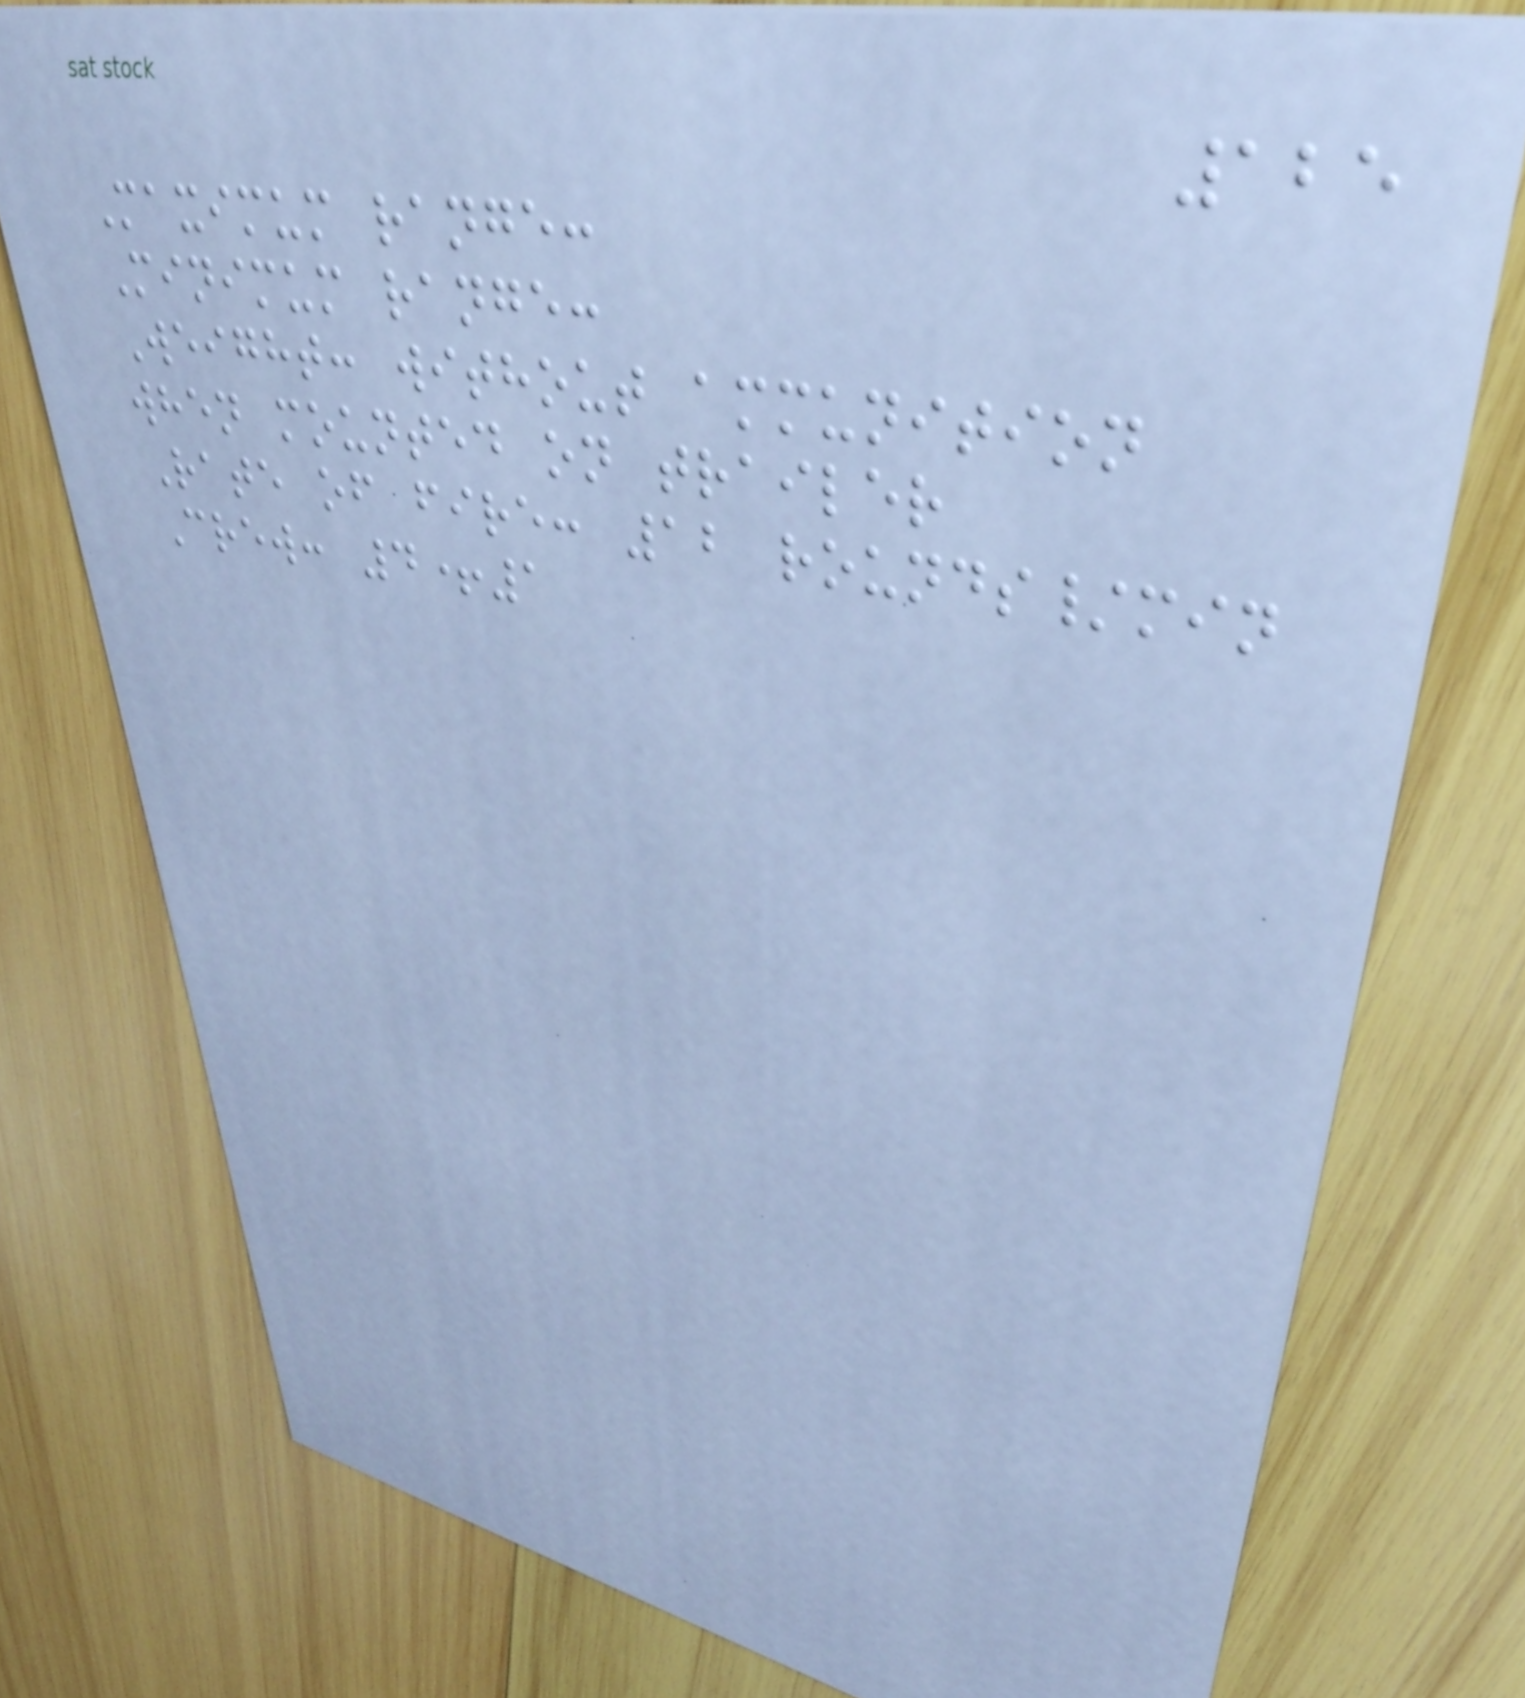125
Maximum range:
Minimum range:
Weight: without ammunition
when mounted on trailer
Rate of fire: 12 rounds/min
Crew: 4+1
